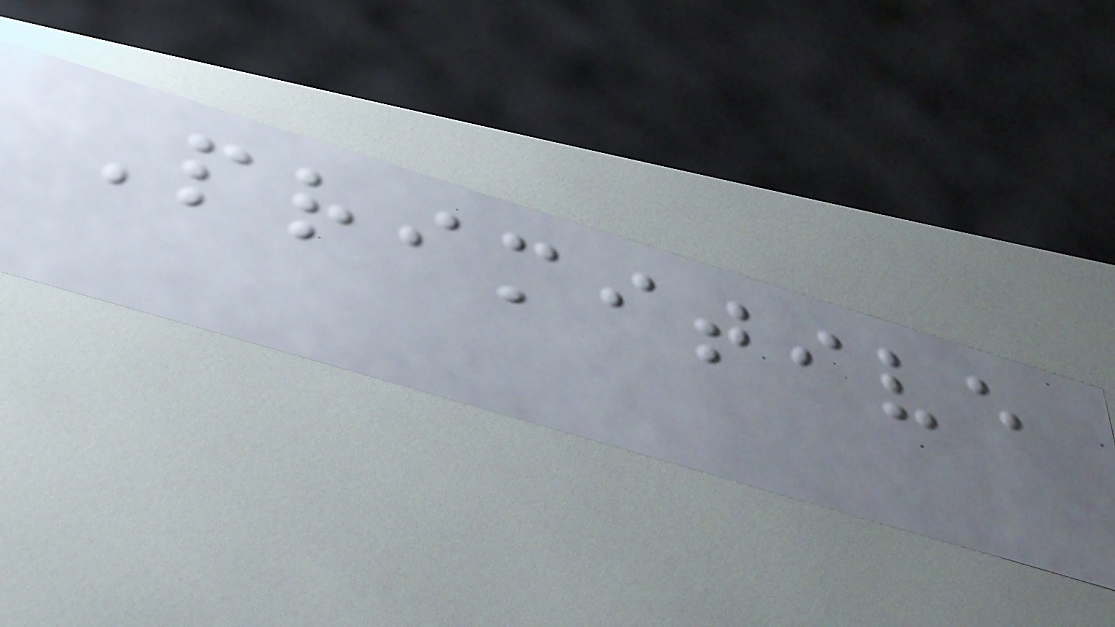Primitive
